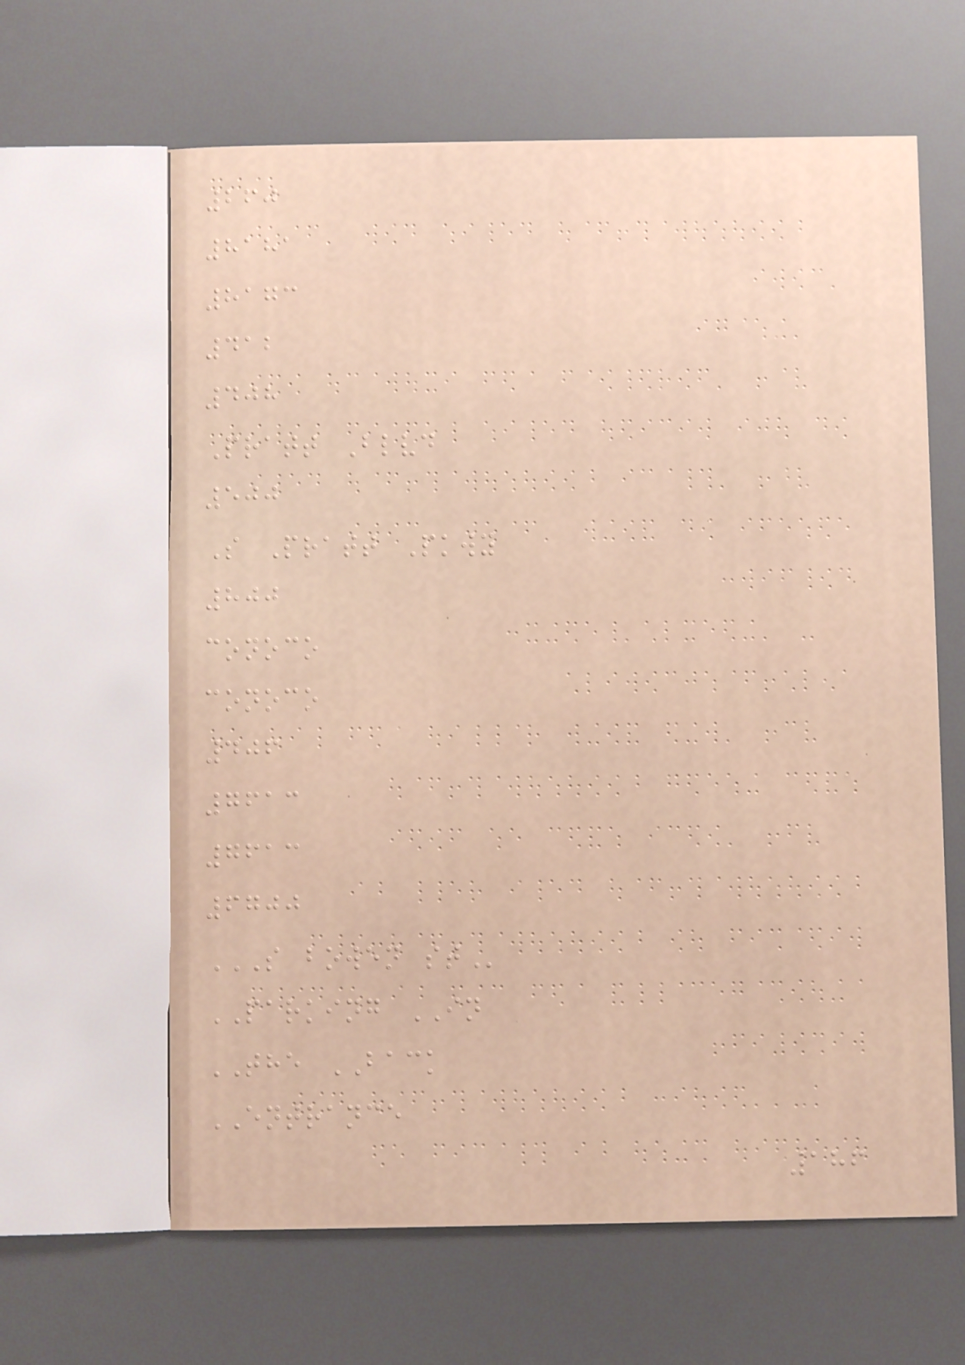260
8181
8173
412
408
Pratt Blvd
500
S Pratt Pkwy
800
conoco
conoco
406
7613
7613
6700
S BOWEN ST
PARKING IN
THE BACK
ENTRANCE
186
